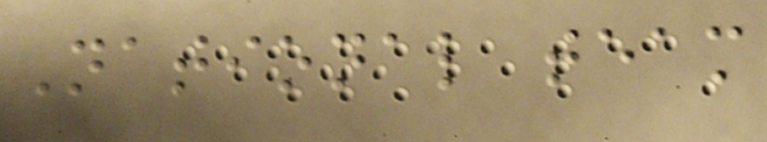National team
